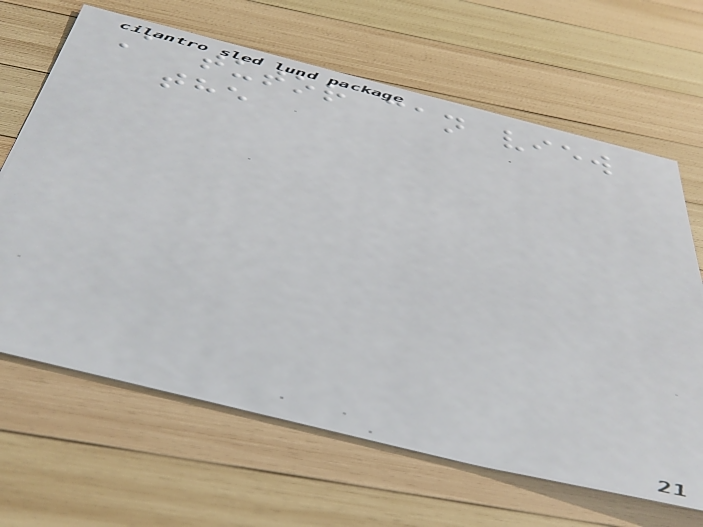A tutor can view
the
